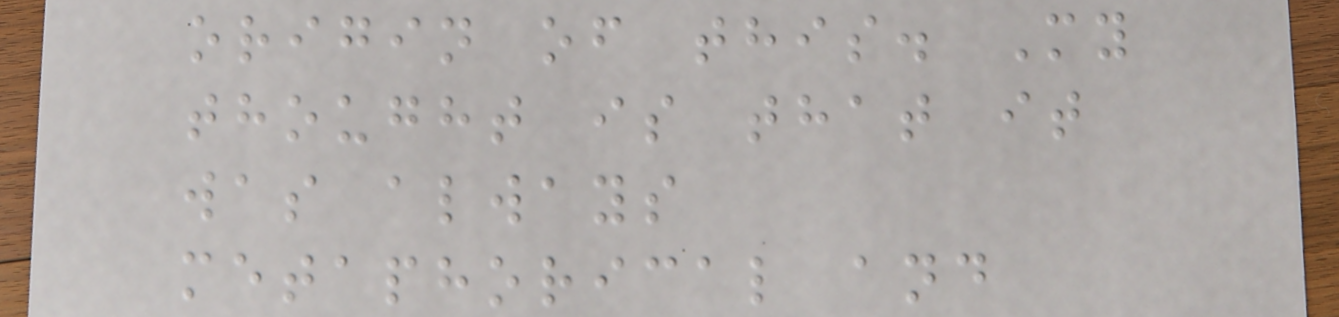origin of this. My
thought is that it
was always
metaphorical and
